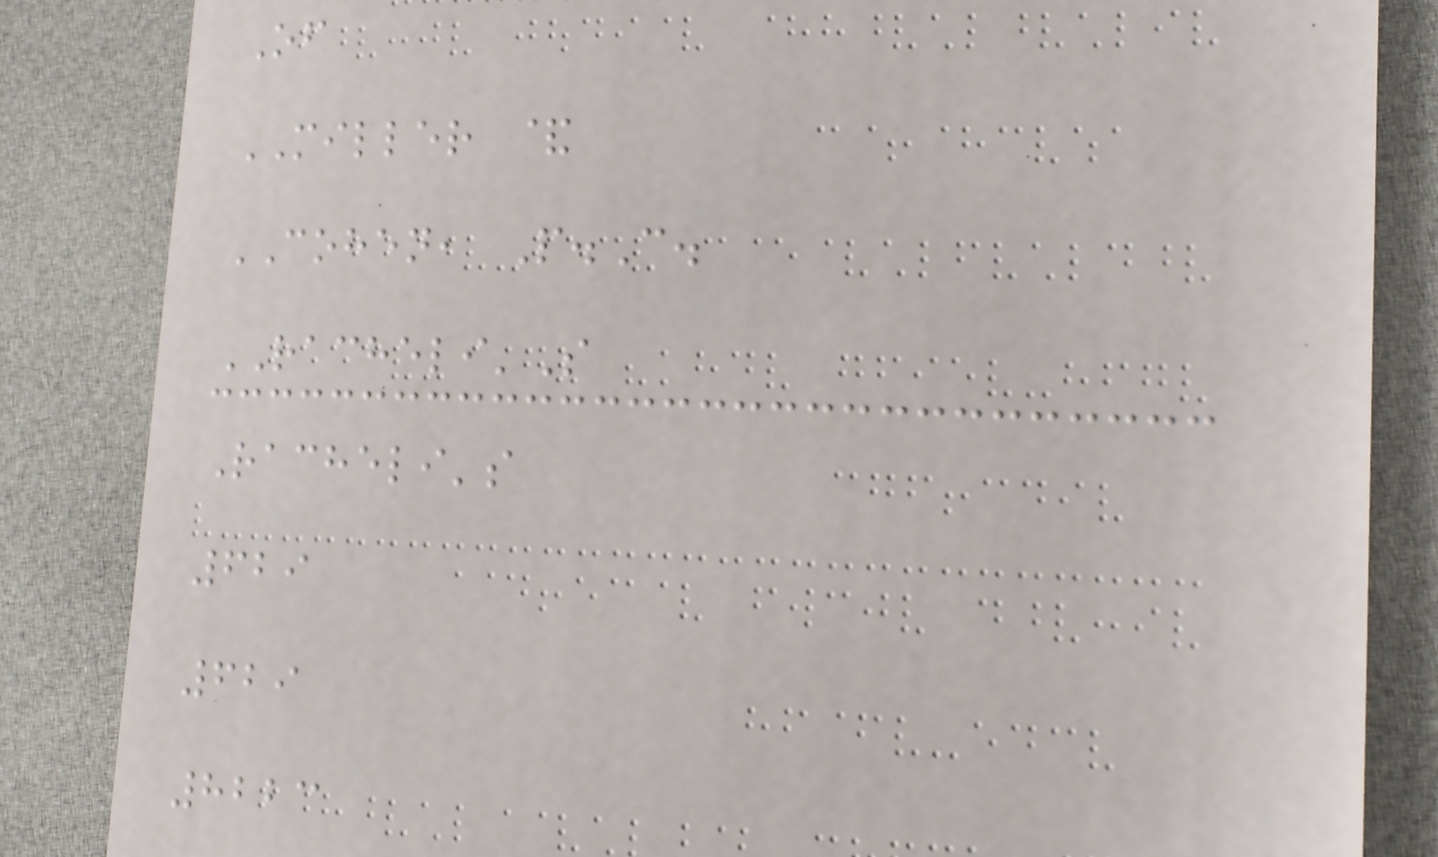Of
MILLER &
COHEN, P.C.
RACHELI'S
Racheli's
629
629
8223
